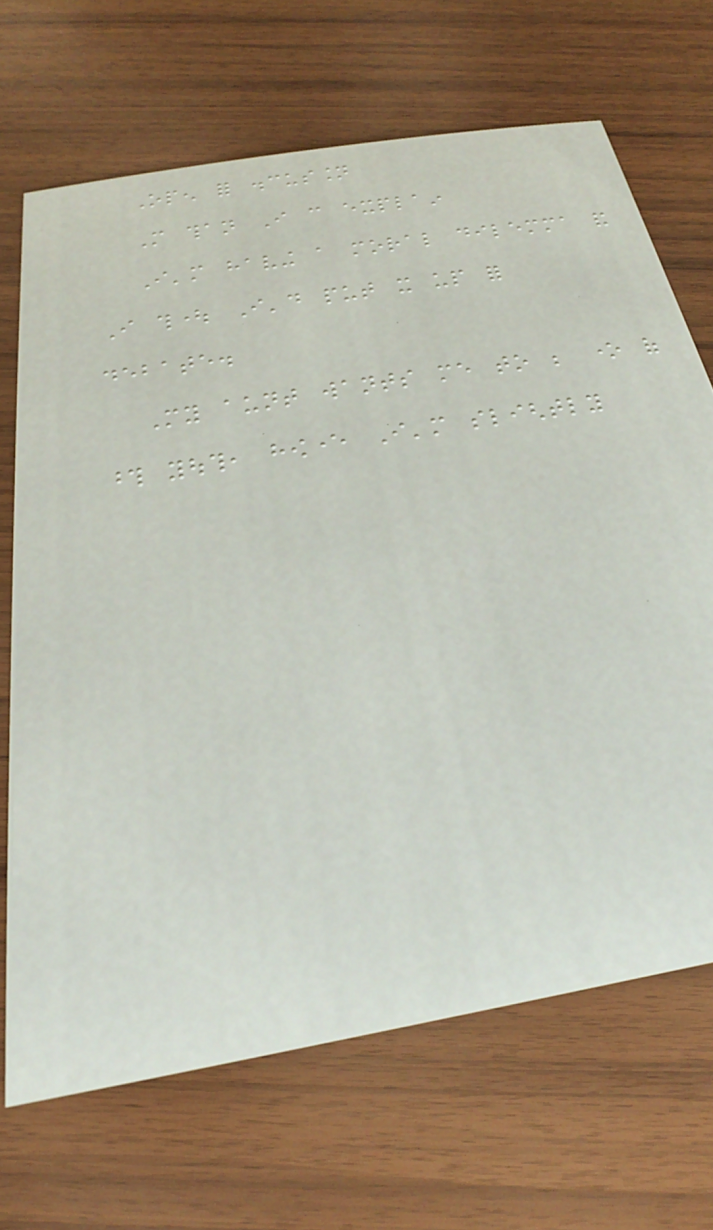Open for discussion
More than I can explain
I'm having a moral dilemma and
I thought I'd put it up for
debate.
My aunt wants me to be one of
those youth, however I'm slightly
